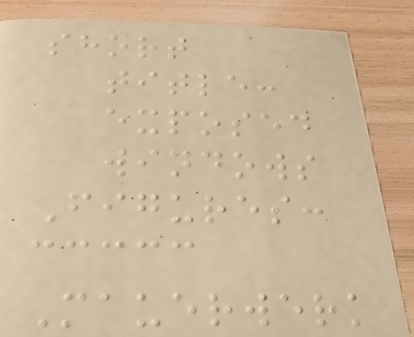short
title:
exposed
windows
Figures:
Mauerwerk
